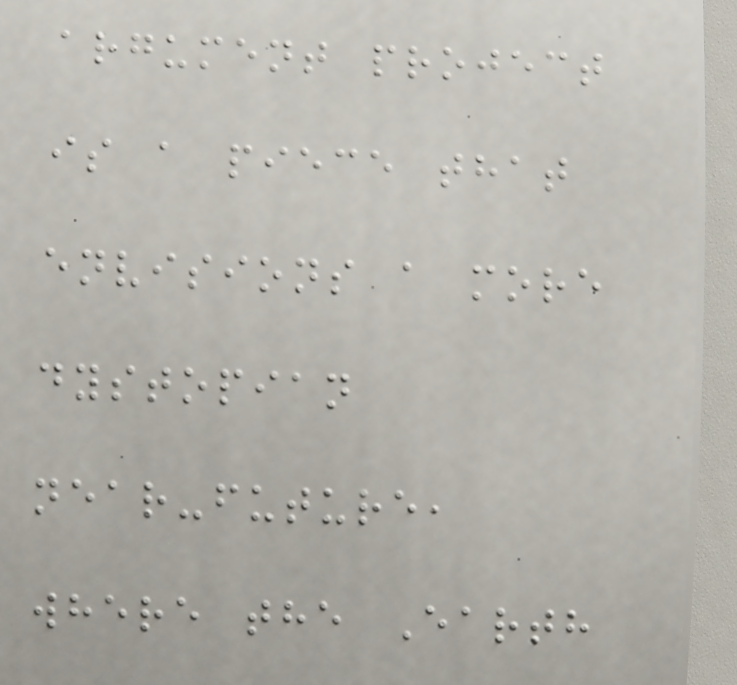argument project
is a piece that
envisions a more
dystopian
near-future,
where the Earth
